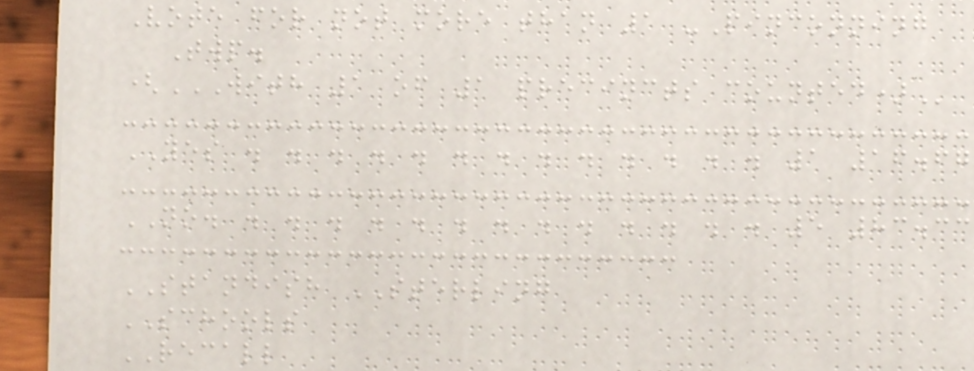Vote for not more than 1 -Pinconning
Twp.
(WITH 1 OF 1 PRECINCTS COUNTED)
YES . . . . . . . . . . . . . 1 16.67
NO. . . . . . . . . . . . . . 5 83.33
STANDISH STERLING
SCHOOLS
RECALL
